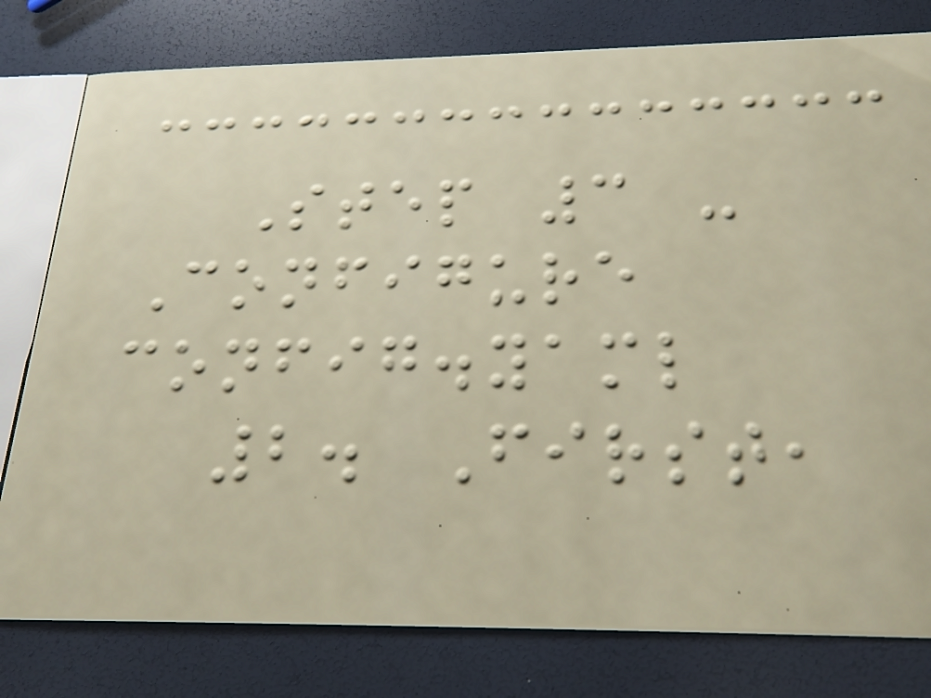Step 3 -
Configure
config.yaml
2. First,
